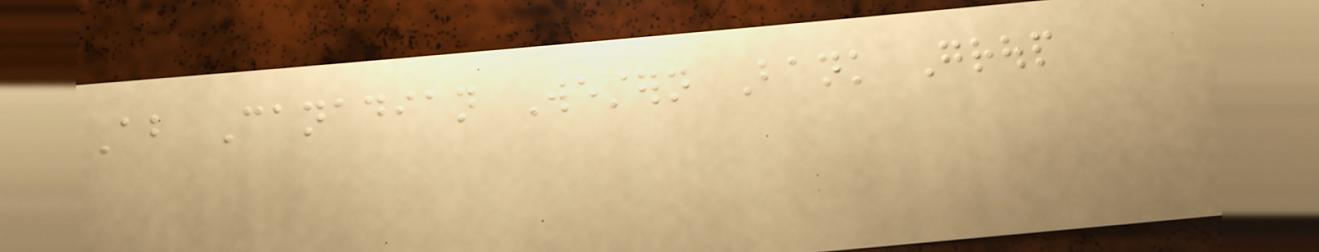About Canadian Western Bank Group
